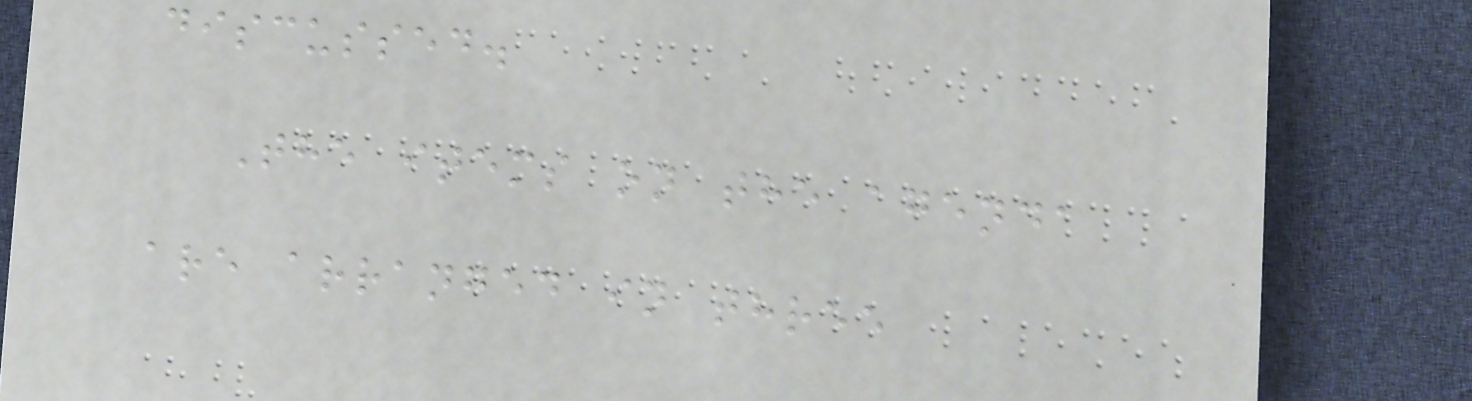discussed.
The items on the agenda
are arranged in three
